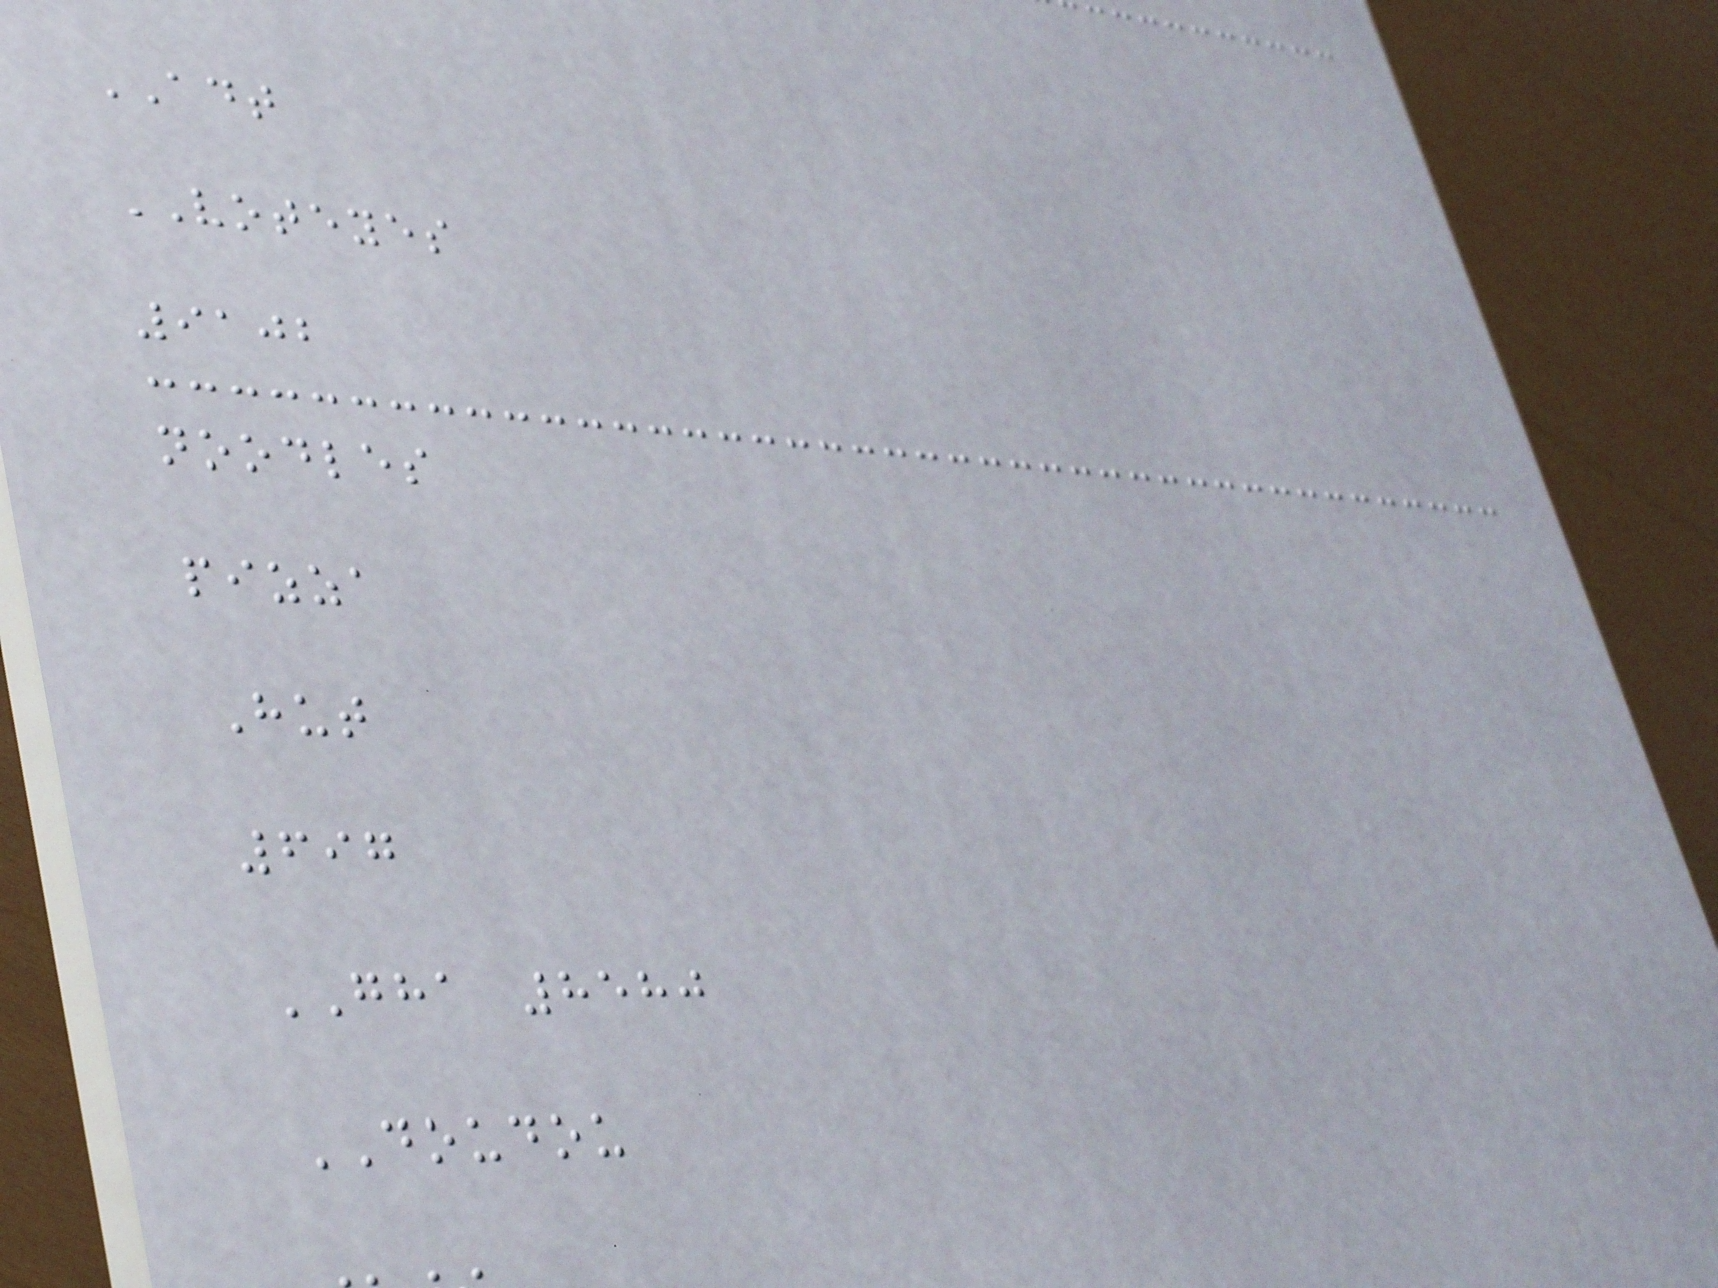ADT
VOTEYES
9102
noodles
pizza
Hut
697
GHA 8580
DOUDOU
